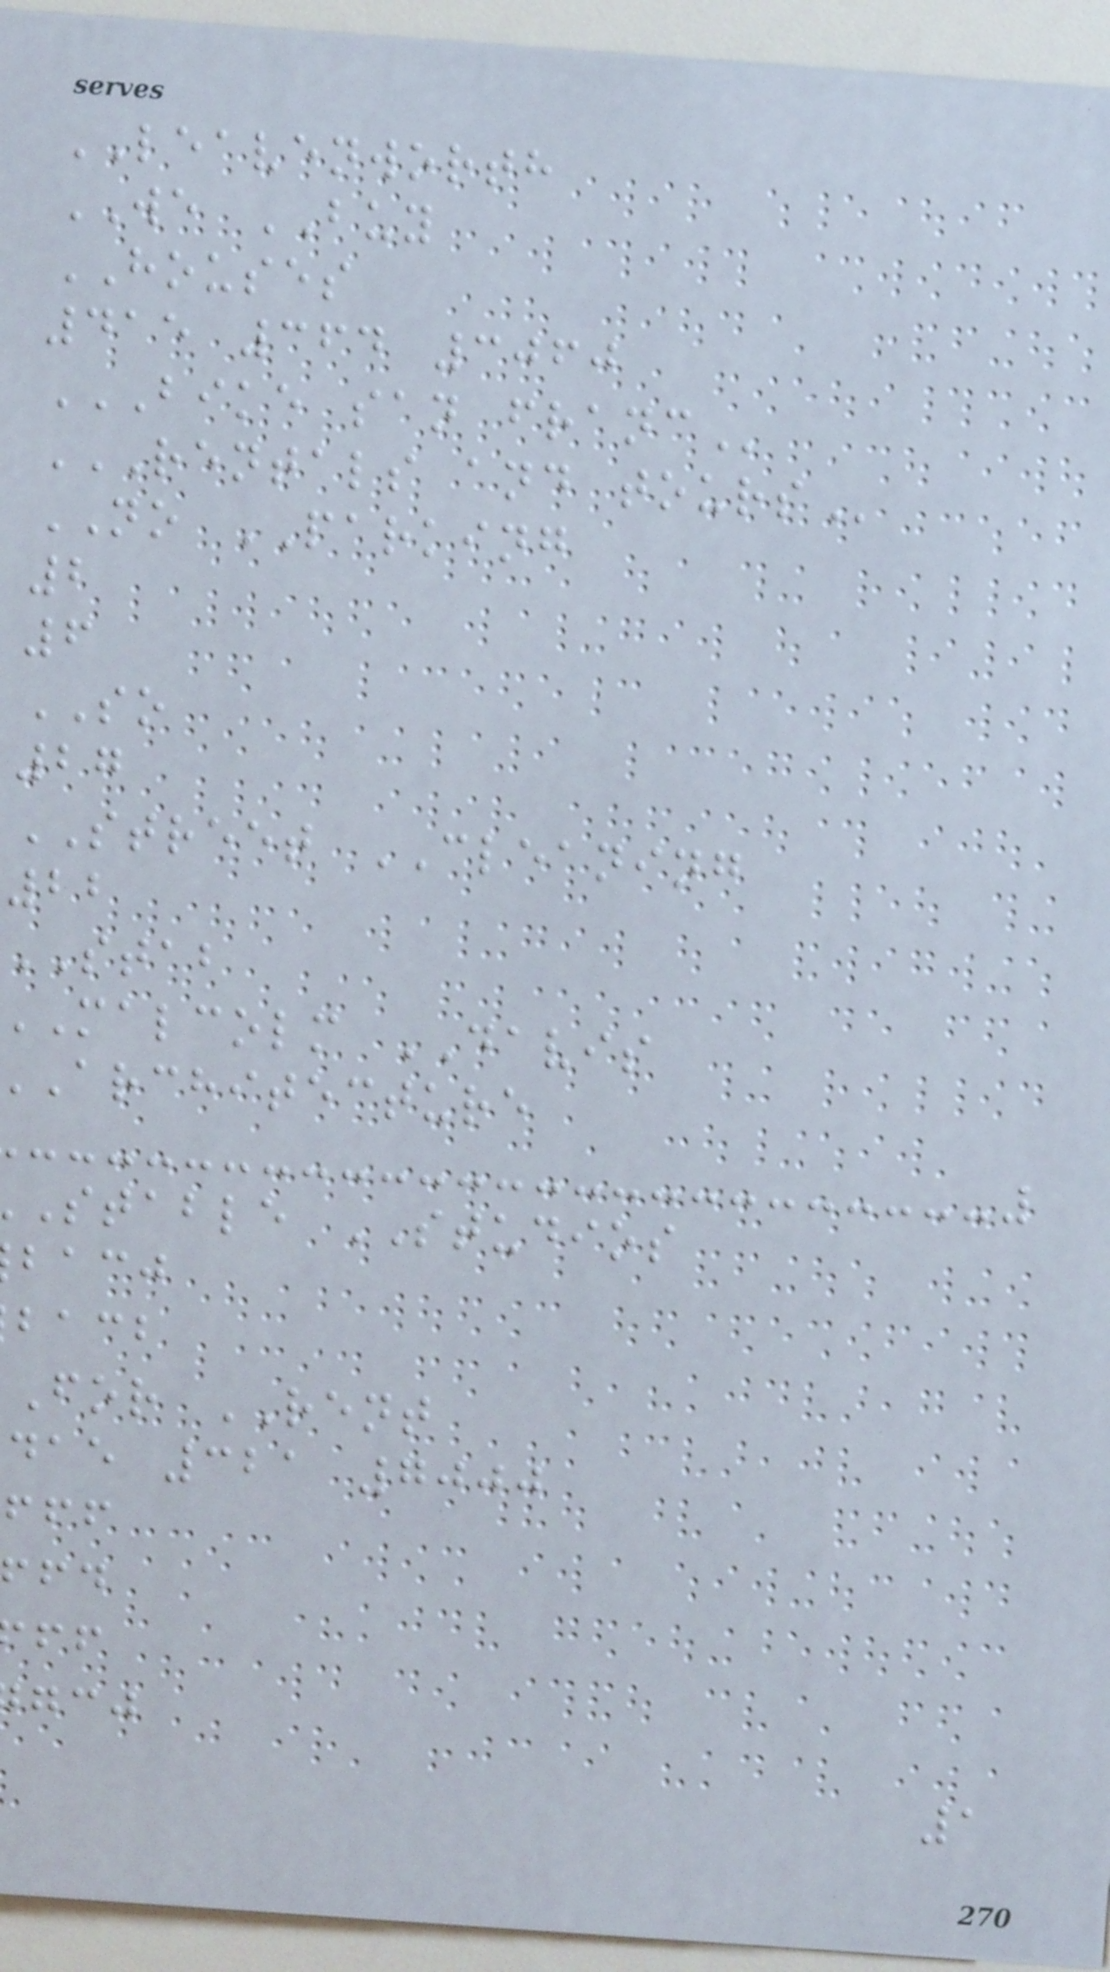LEAVENWORTH
WE BUY
HOUSES
415 364 3060
BIKE SAN FRANC
RENTALS AND TOURS
NO PARKING
2
6
SO
27
STREET CLEANING
22
STAB
malcolm DAVIS
architecture
stable STUDIOS
bacj
bacb
for RENT
dae 321 7000
1
